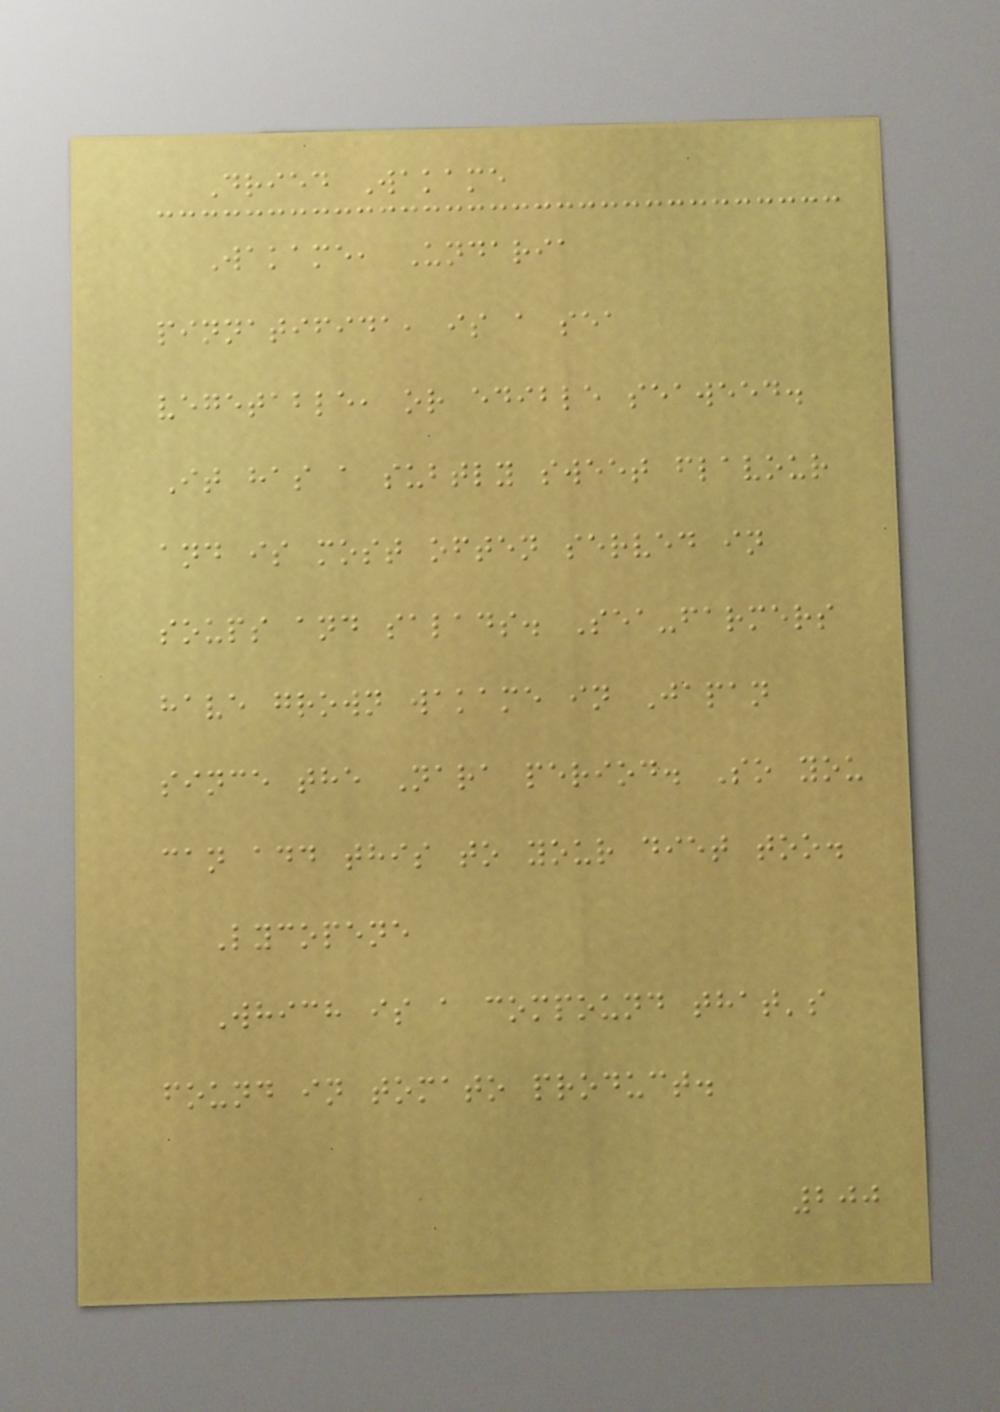Dried Wakame
Wakame, Undaria
pinnatifida, is a sea
vegetable, or edible seaweed.
It has a subtly sweet flavour
and is most often served in
soups and salads. Sea-farmers
have grown wakame in Japan
since the Nara period. So you
can add this to your diet too.
Lycopene
Which is a compound that's
found in tomato product.
200
